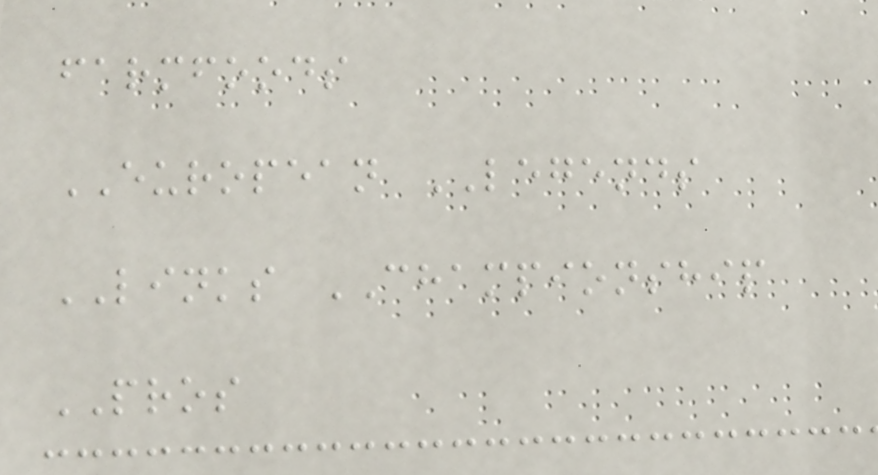farmfoods
EUROPEAN LEGENDS
LINKS CHAMPIONSHIP
PROS
